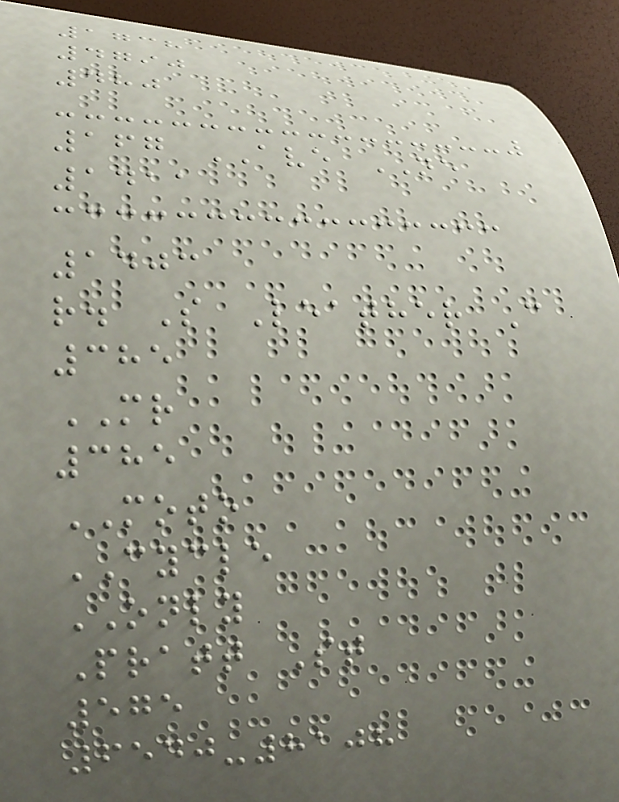1738
4790
480
167 AVE NE
1411
1403
r. S Leather C
385
MR
385
MOTO
CYCLE
ONLY
Pratt St
575
6540-8108
